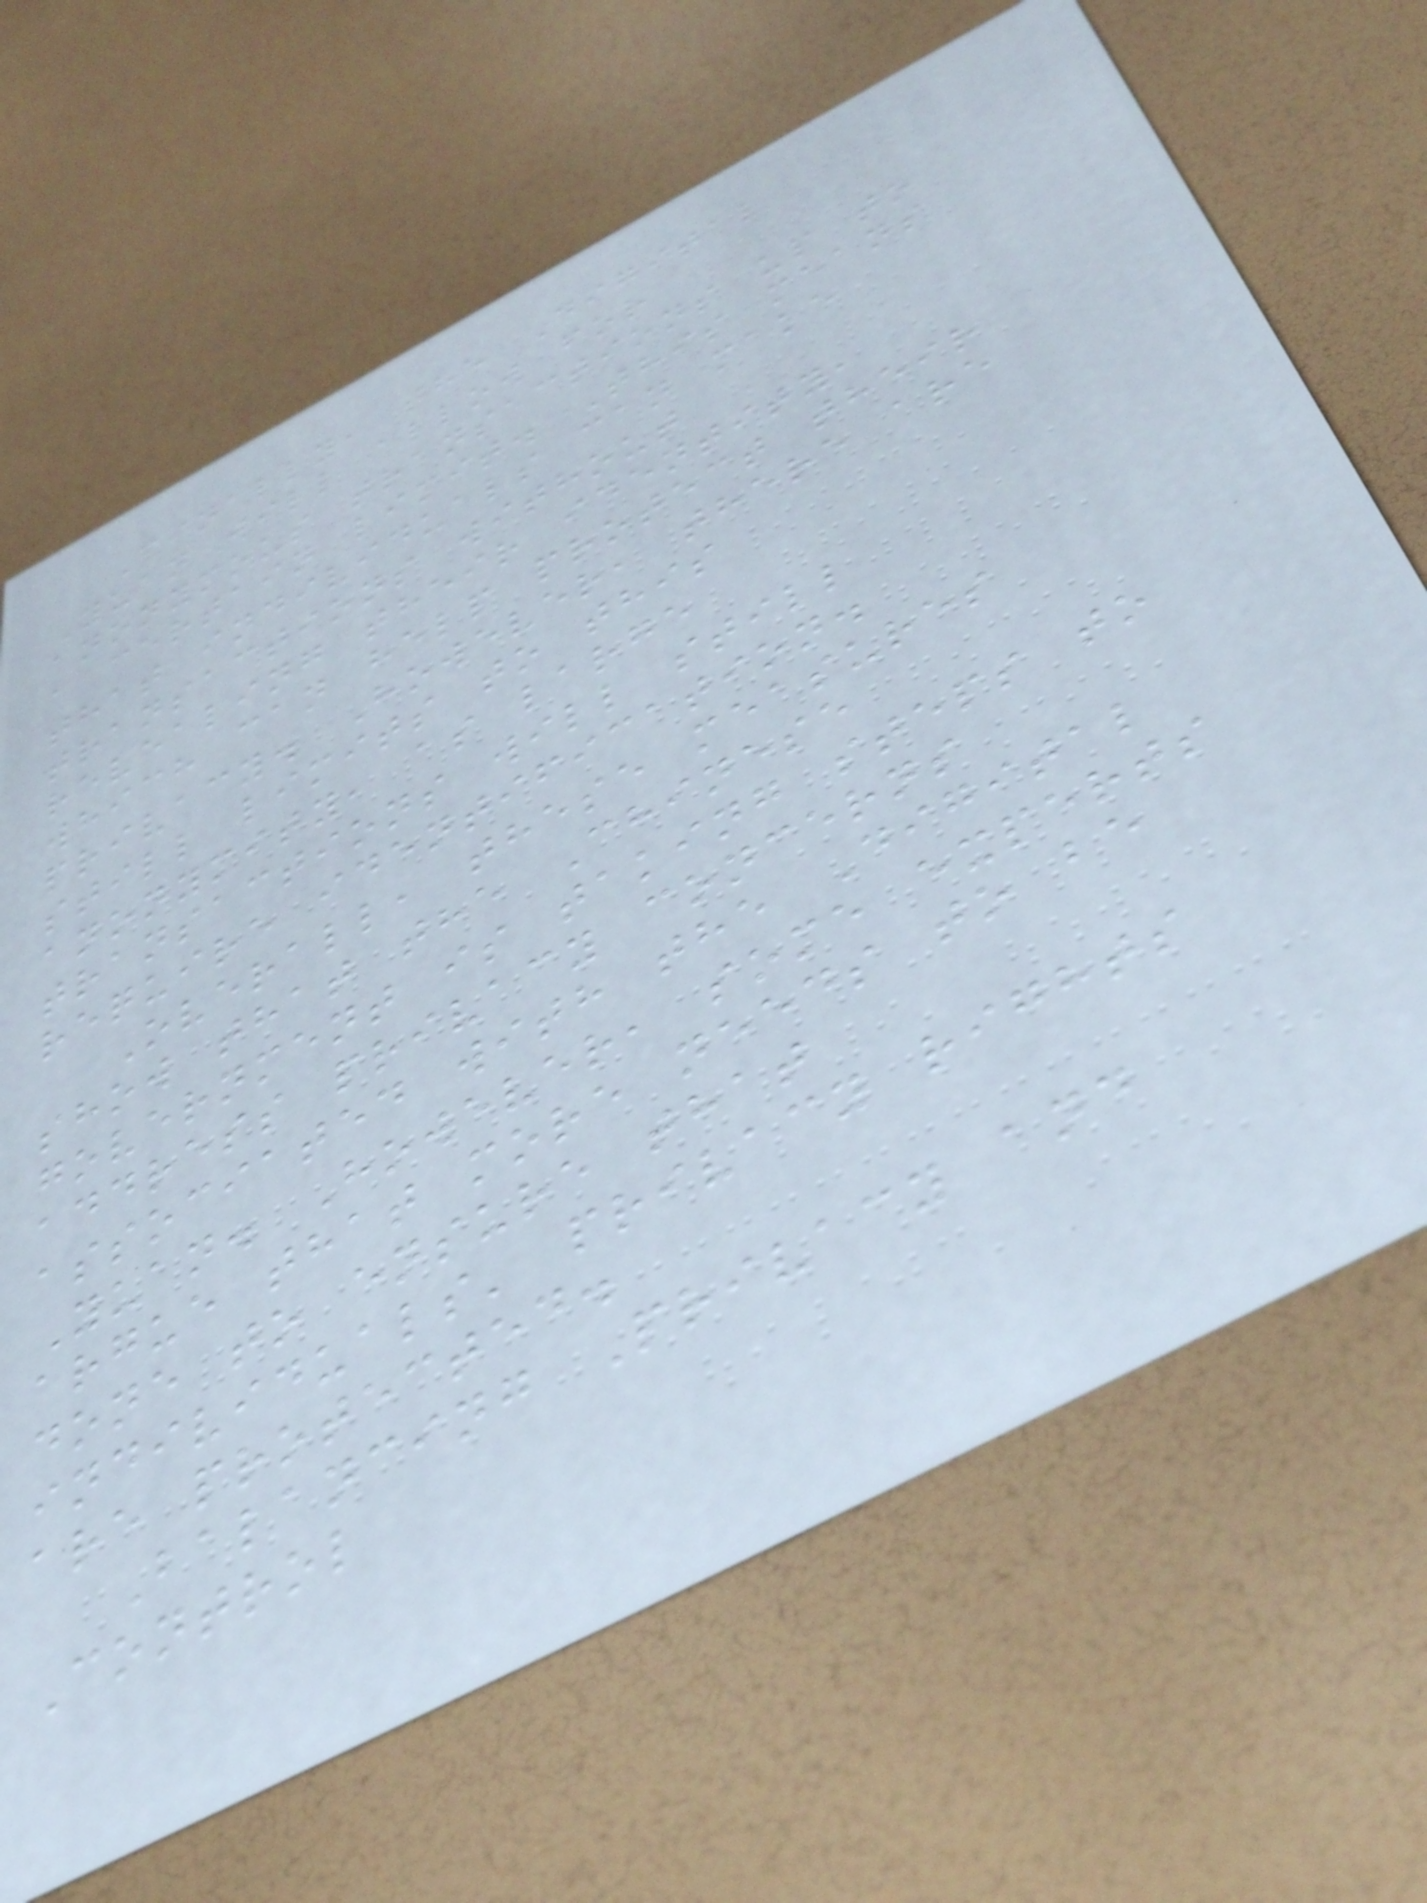Finally, the Digital
Yuan will allow for
anonymous transactions up to
a certain limit. This means
that individuals can make
transactions without
revealing their identity,
which can help protect their
privacy. However, there are
still limits to this
anonymity, as large
transactions will still
require identification.
Overall, these measures
show that the Chinese
government is taking steps to
address privacy concerns
associated with the Digital
Yuan. However, some experts
argue that more needs to be
done to ensure that
individuals' privacy rights
are protected.
Balancing Privacy and
Control
